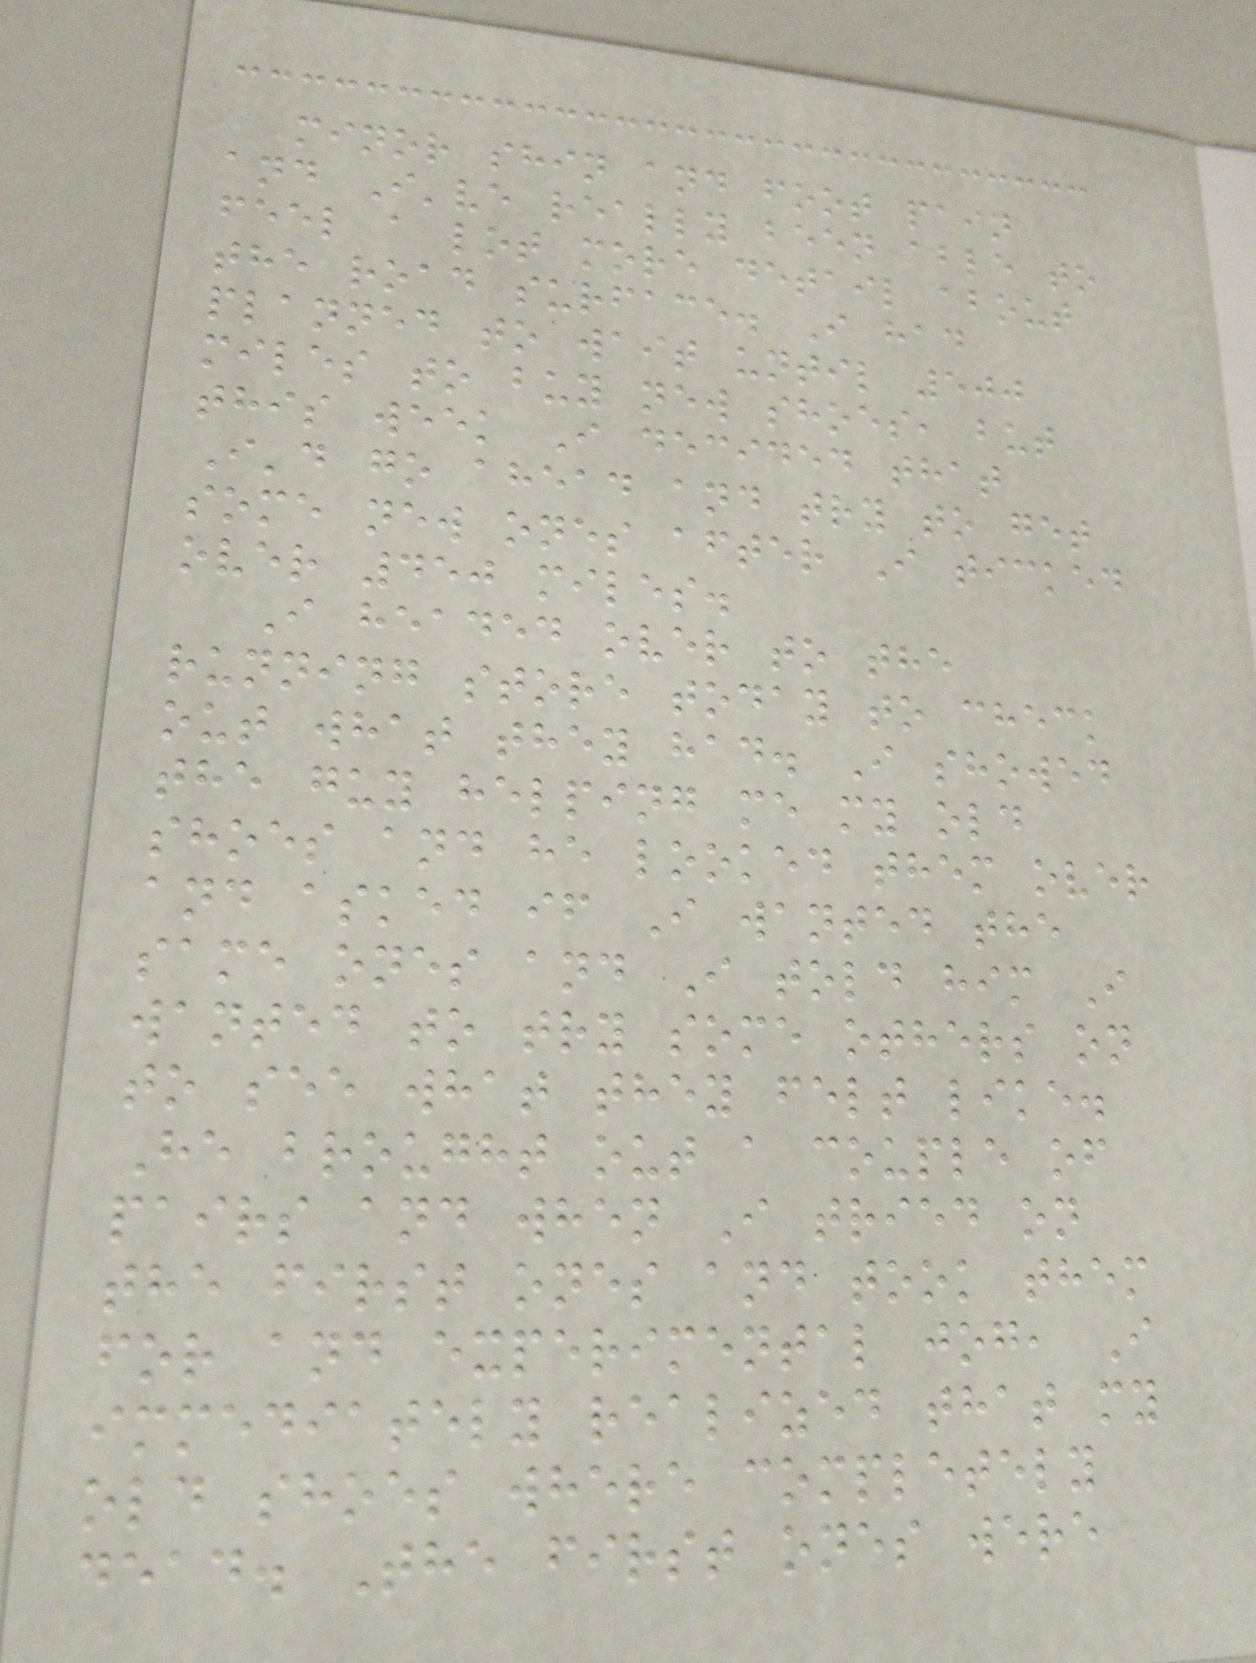minor shin and foot pain
and I've really been able to
feel a lot more detail about
the road surface. I had
planned to wait until 500
miles to buy new shoes, but
this week I decided that
I'd go ahead and try to get
some new ones after I ticked
over 450 miles.
I headed over to the
running store today to check
out what they had. I showed
the guy helping me my old
shoes and he looked them over
and asked if I wanted the
same ones and I told him I
wanted to try some others on
to see what they felt like.
He brought out a couple of
pairs and when I tried on
the first ones and took them
for and experimental jog, I
immediately realized that my
old shoes where completely
dead. The first ones were
